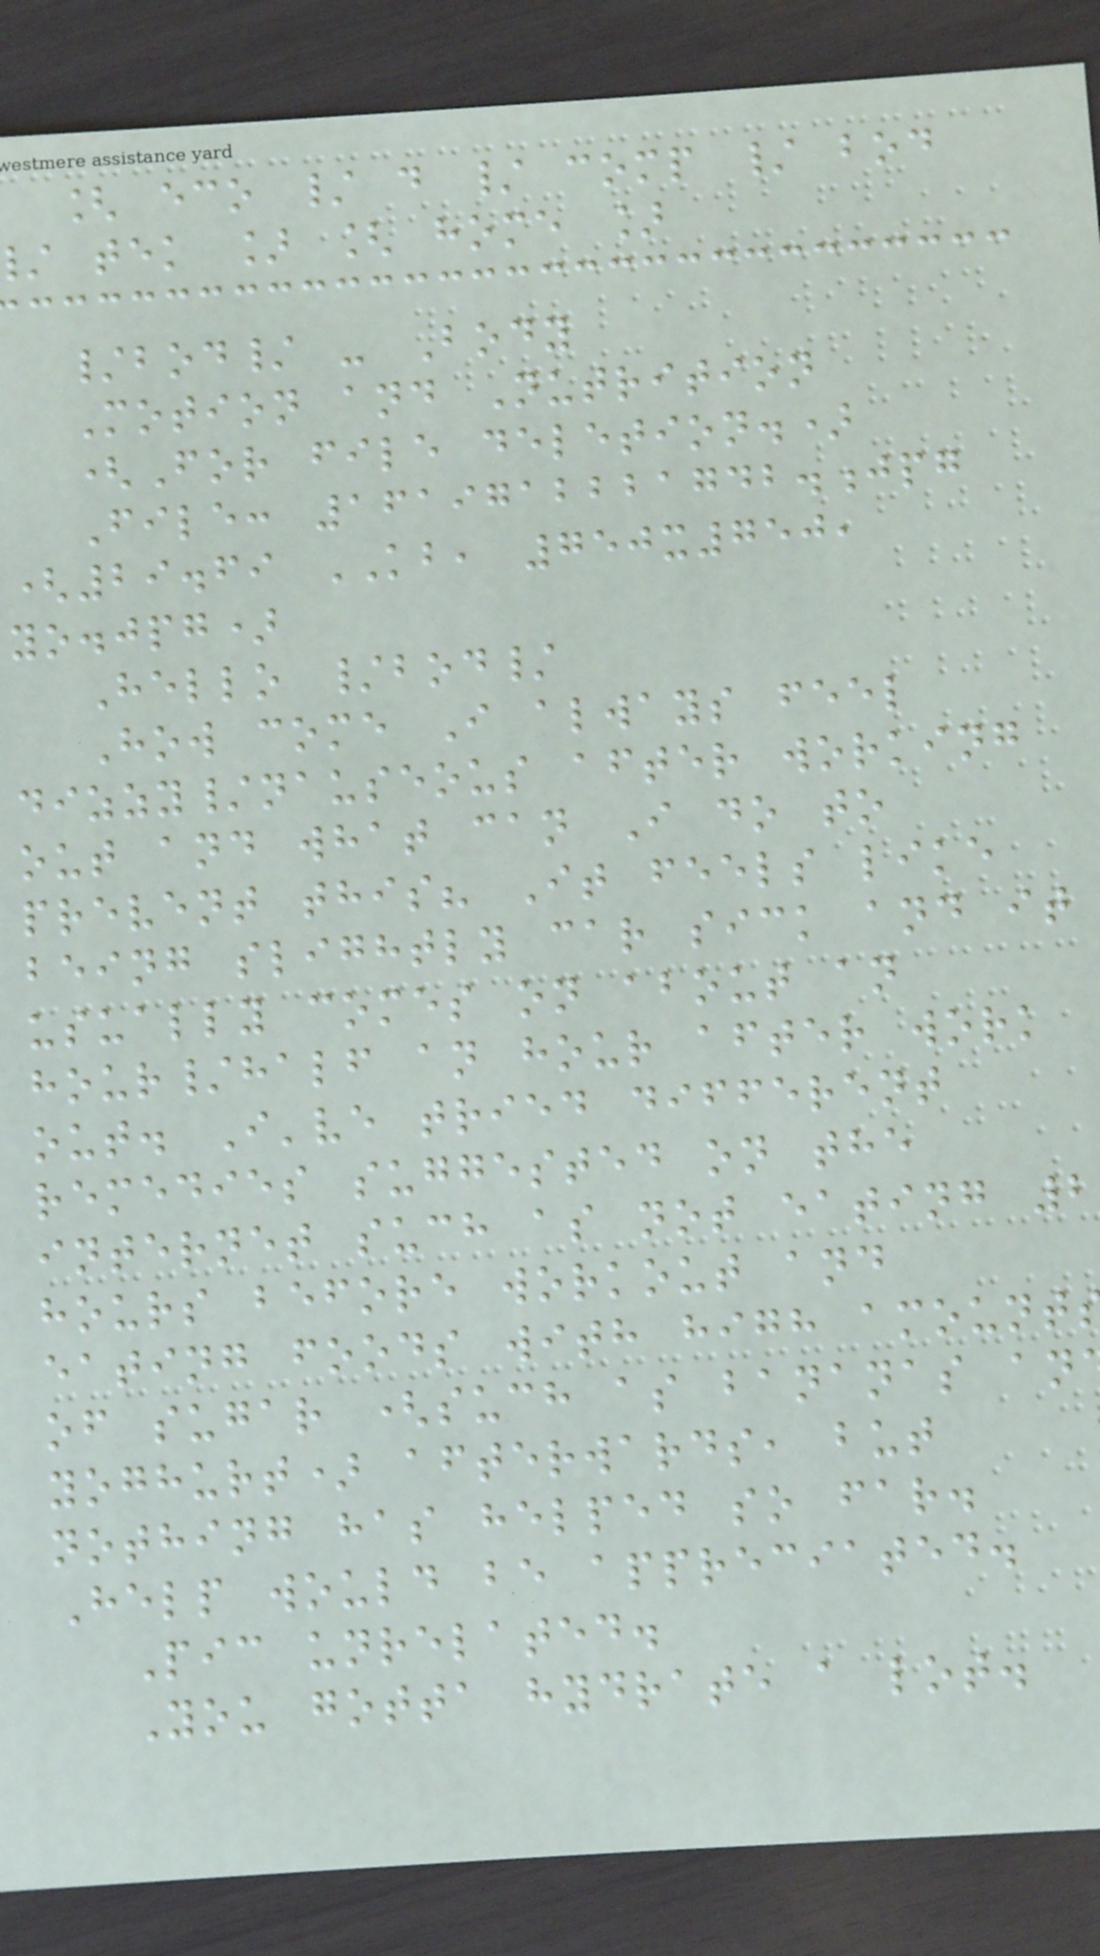[ eco / d / comp / bod
tek ] [ home ]
/bod/ - Body
Motion and Nutrition
(For file deletion.)
File: 1619712221742.jpg
(29.69 KB, 750x750,
yo.jpg)
Hello /bod/
How come I always feel
dizzy/nauseous after working
out and what can I do to
prevent this? It feels like
being slightly car sick and it
usually comes on about an
hour/half an hour after work
out. I've tried different
remedies suggested on the
internet such as not eating 2
hours before workout and
eating foods with high amount
of sugar (such as bananas an
yoghurt) afterwards, but
nothing has helped so far.
Help would be appreciated.
Pic unrelated.
You gotta hydrate a lot.
